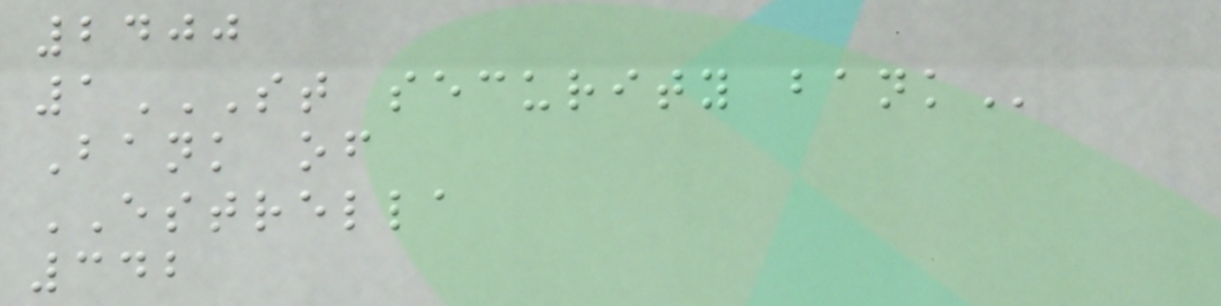2400
1ST SECURITY BANK
Bank of
ESTRELLA
342
